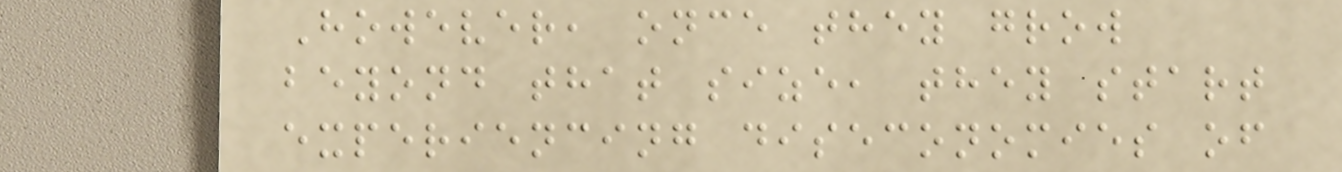However, once they grow
beyond that size, they start
experiencing diseconomies of
